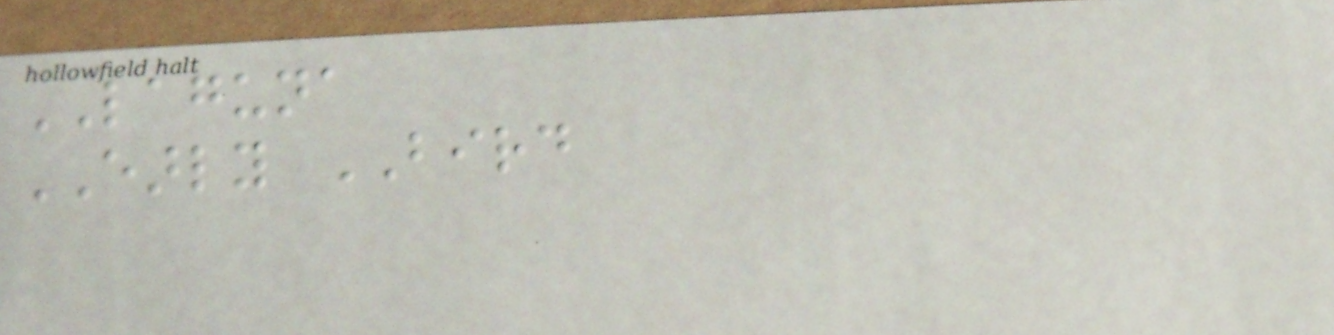LAGUNA
EARLY BIRD
